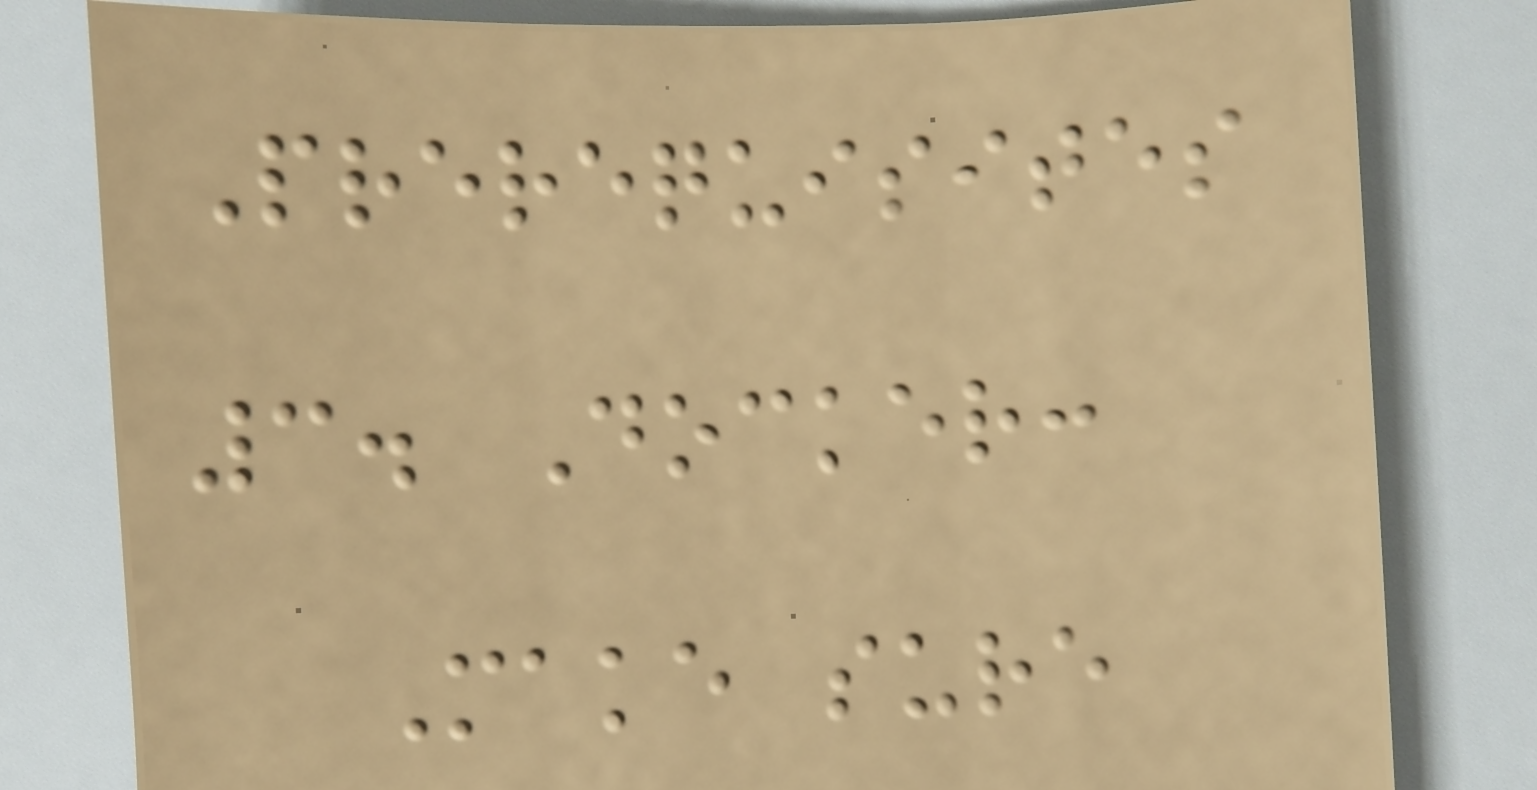Prerequisites
3. Docker:
Make sure
